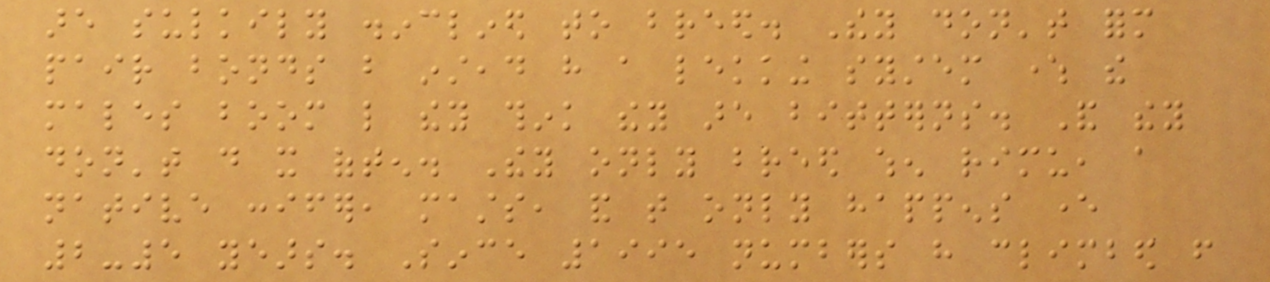are sulkily disinclined to breed. They don't form
pair bonds but instead have a lekking system where the
males boom like they think they are bitterns. And they
don't do it often. They only breed when rimu, a
native conifer, masts, and that only happens ever
2-5 years. Since 1995 numbers have climbed from
